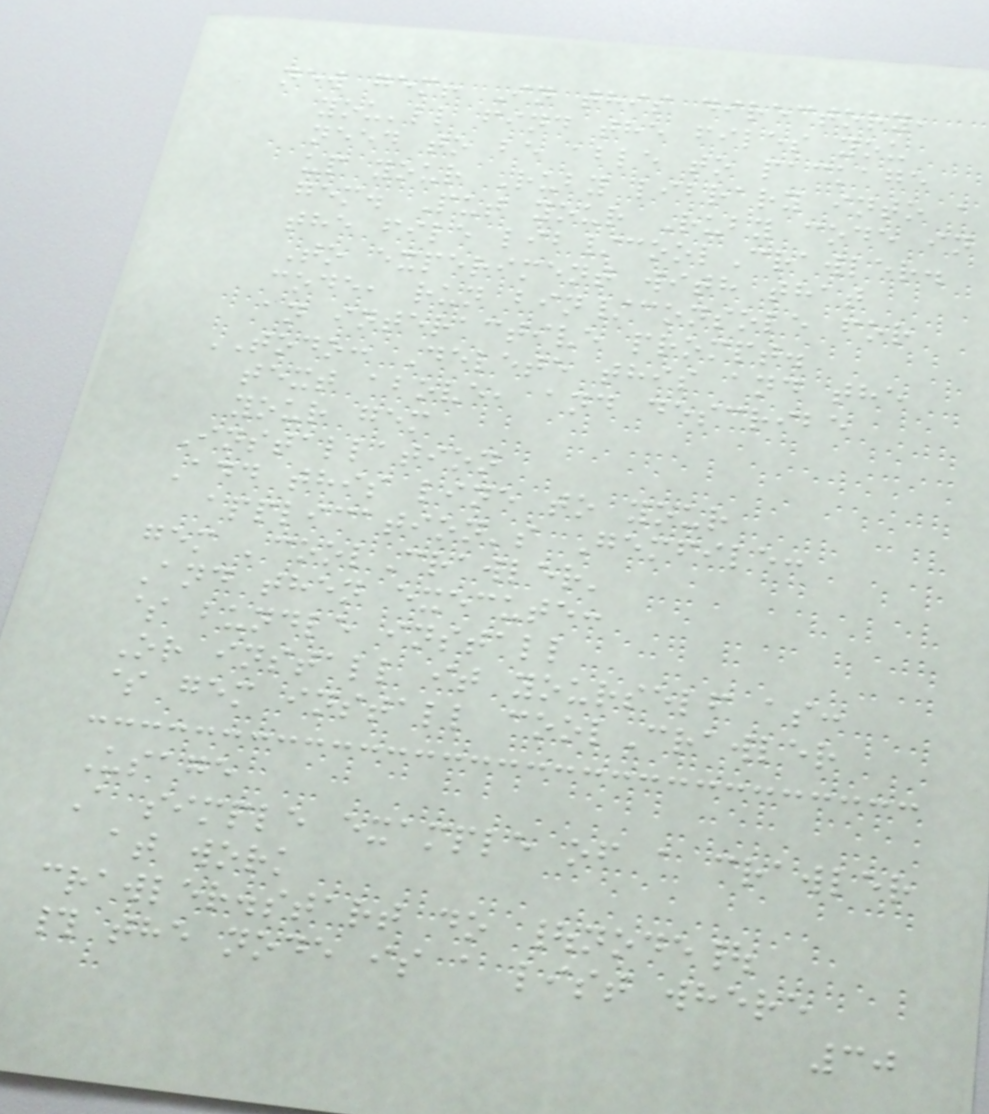new gem! In this directory,
you'll find the files you
need to be able to package
up your Ruby library into a
gem. Put your Ruby code in
the file lib/coolCrawler.
To experiment with that
code, run bin/console for
an interactive prompt.
TODO: Delete this and the
text above, and describe
your gem
Installation
Add this line to your
application's Gemfile:
gem 'coolCrawler'
And then execute:
$ bundle install
Or install it yourself as:
$ gem install coolCrawler
Usage
A simple example of a crawler
at work
crawler.start do |node|
# the node is a list where
30
